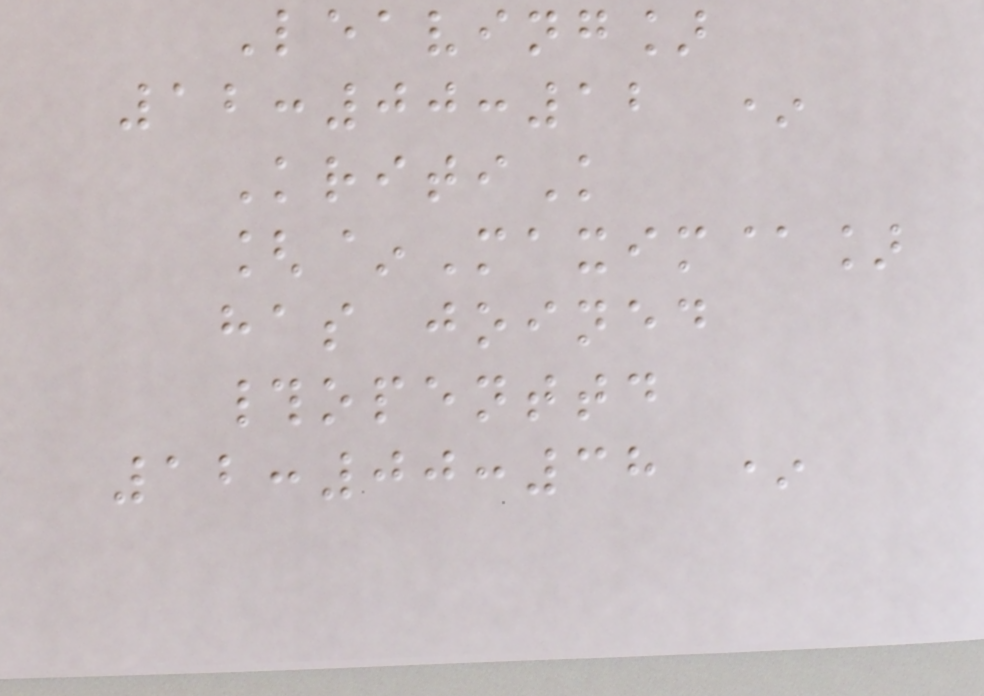Leaving]
12:00:12 *
KritiK
[~Maxim@]
has joined
#openttd
12:00:38 *
